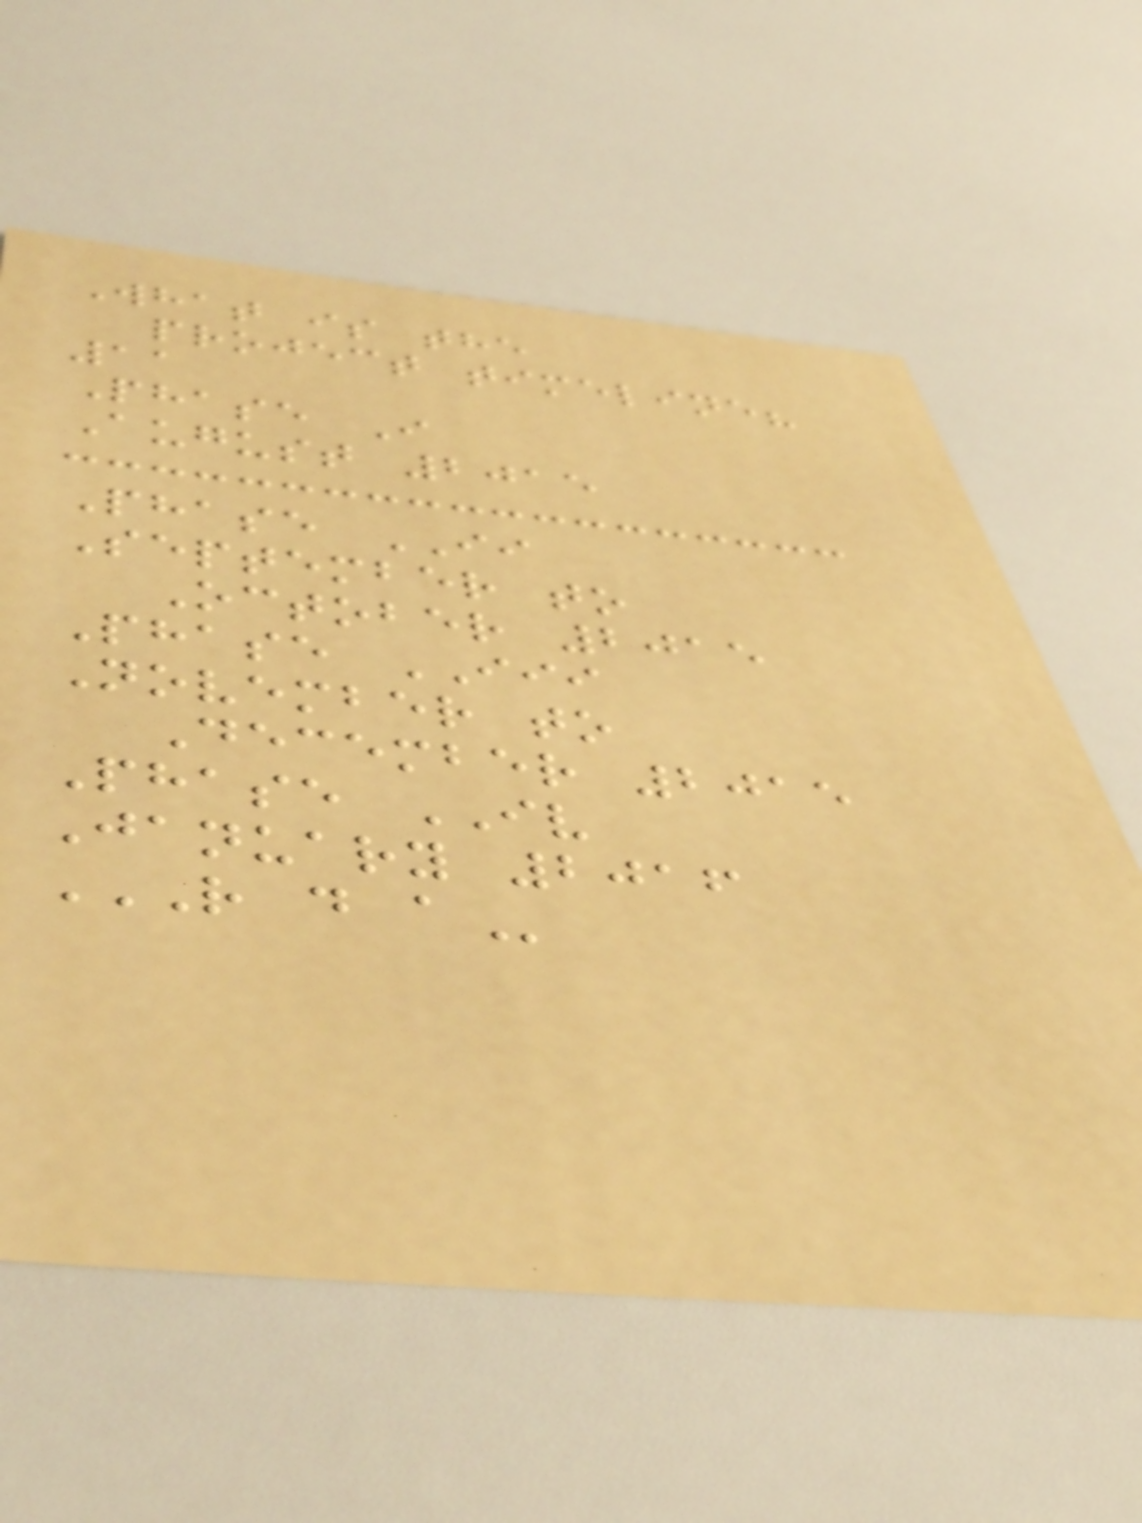What is the
project timeline?
11
Phase I
August 2015
Phase II
September to
October 2015
Phase III
November to
December 2015
Phase IV
January 2016
R D A
